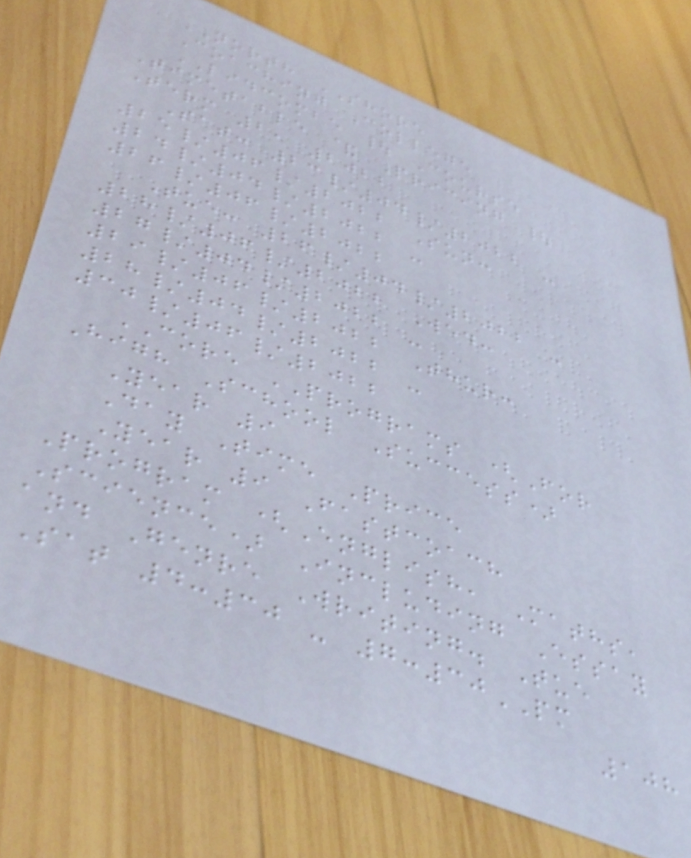NORTH SHORE
Coaching College
LIDCOMBE | Course
Timetable & Pricing |
Term 2, 2022
Sat: 23/04/2022 -
25/06/2022 Sun:
24/04/2022 -
26/06/2022
Tue: 26/04/2022 -
28/06/2022 Wed:
27/04/2022 -
29/06/2022 Thur:
28/04/2022 -
30/06/2022
CORE PROGRAMS (For
High School Success)
Year 9
Day Time Price
Year 9 Fastcoach
Program (English, Maths,
Science) Including Essay
and Genre Writing. Tue
Sat 4:30 - 7:30PM
108
